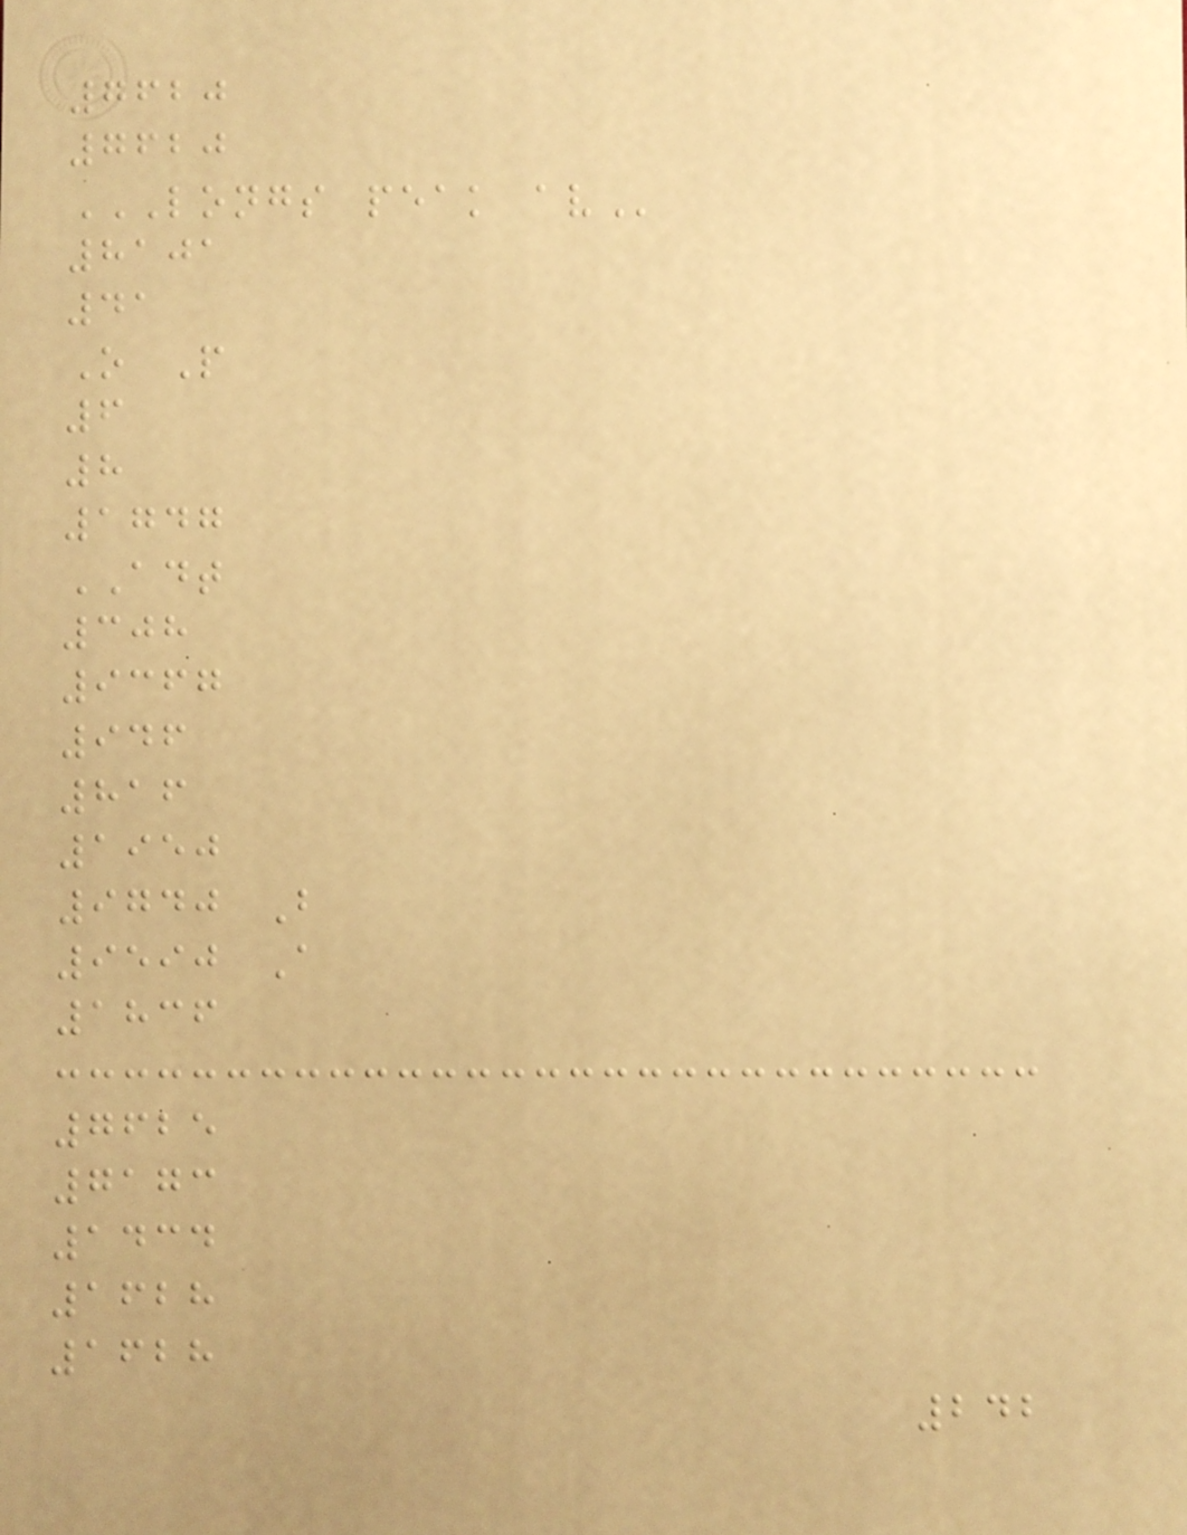7620
7620
LONGS PEAK AV
8101
41
O P
6
8
1747
ADT
308
9367
946
816
1950
9740 B
9590 A
1836
7625
7173
1434
1628
1628
242
